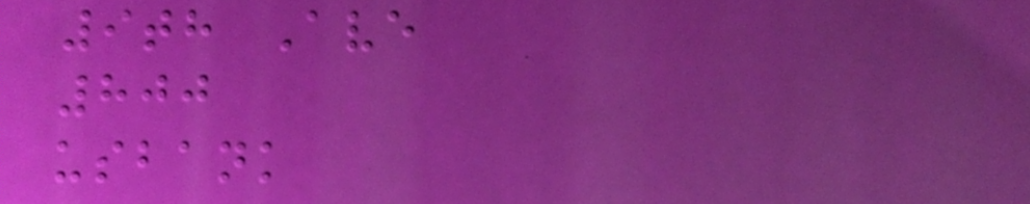9th Ave
800
usbank
